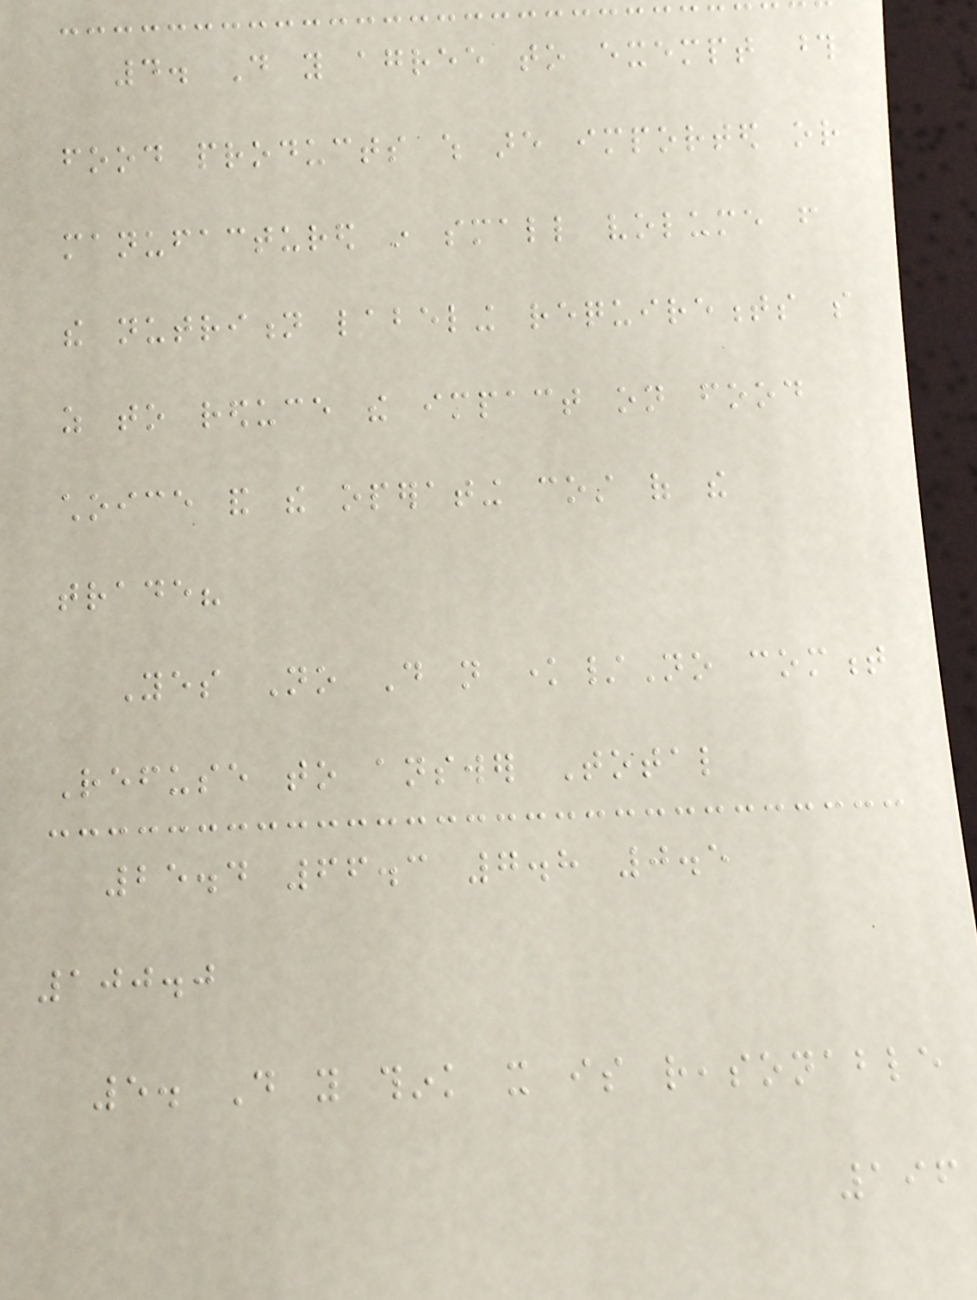4. Do you agree to exempt those
food products which are imported or
manufactured in small volume from
the nutrition labeling requirements so
as to reduce the impact on food
choice and the operating cost of the
trade?
Yes No Do not know/No comment
Refuse to answer Total
25.4 66.3 7.8 0.5
100.0
5. Do you think it is reasonable
196
